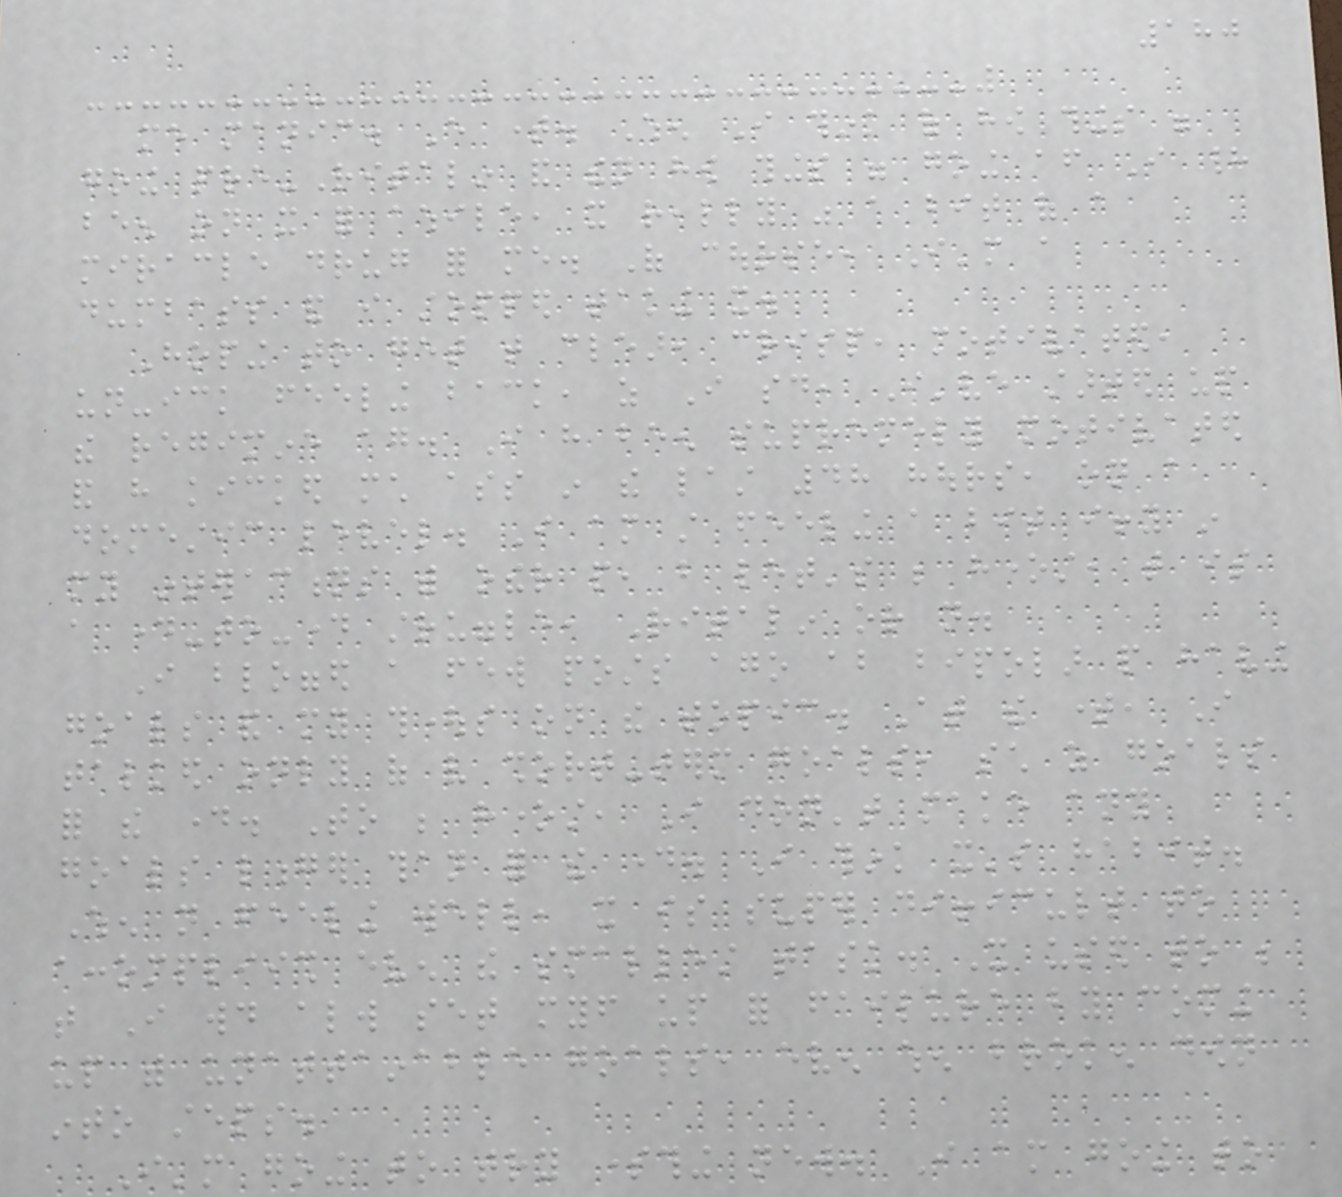180
me manic. Every time. When I think of how things were
going pre-Ritalin and then how things were going after I had
been on it for awhile, it really was a bit of a
miracle drug for me. Of course, I'm a
dumbass and i stopped taking it.
Hoping to get that clear, crisp, motivated,
un-ick feeling back, as I said, I've started up
the regimine again. I have been supremely motivated
and have kicked much ass in the last 48 hours, on a
domestic level. I am still feeling a bit iffy in
my interactions with other people, but let's be honest, that is
a day-to-day struggle, Ritalin or not.
I blogged a few posts ago about bipolar people having
goals and my thoughts on the topic. At the time, I
talked only of very short-term goals, such as goals
for the day. To be honest, I don't make any
goals longer than for the day. I think it's habit.
When not feeling well, it is super difficult to
accompliish even the smallest task. It used to be
that I would always set myself up for failure by coming
up with unattainable goals, even when broken down
into steps.
I'm going to try something new. I am going to
